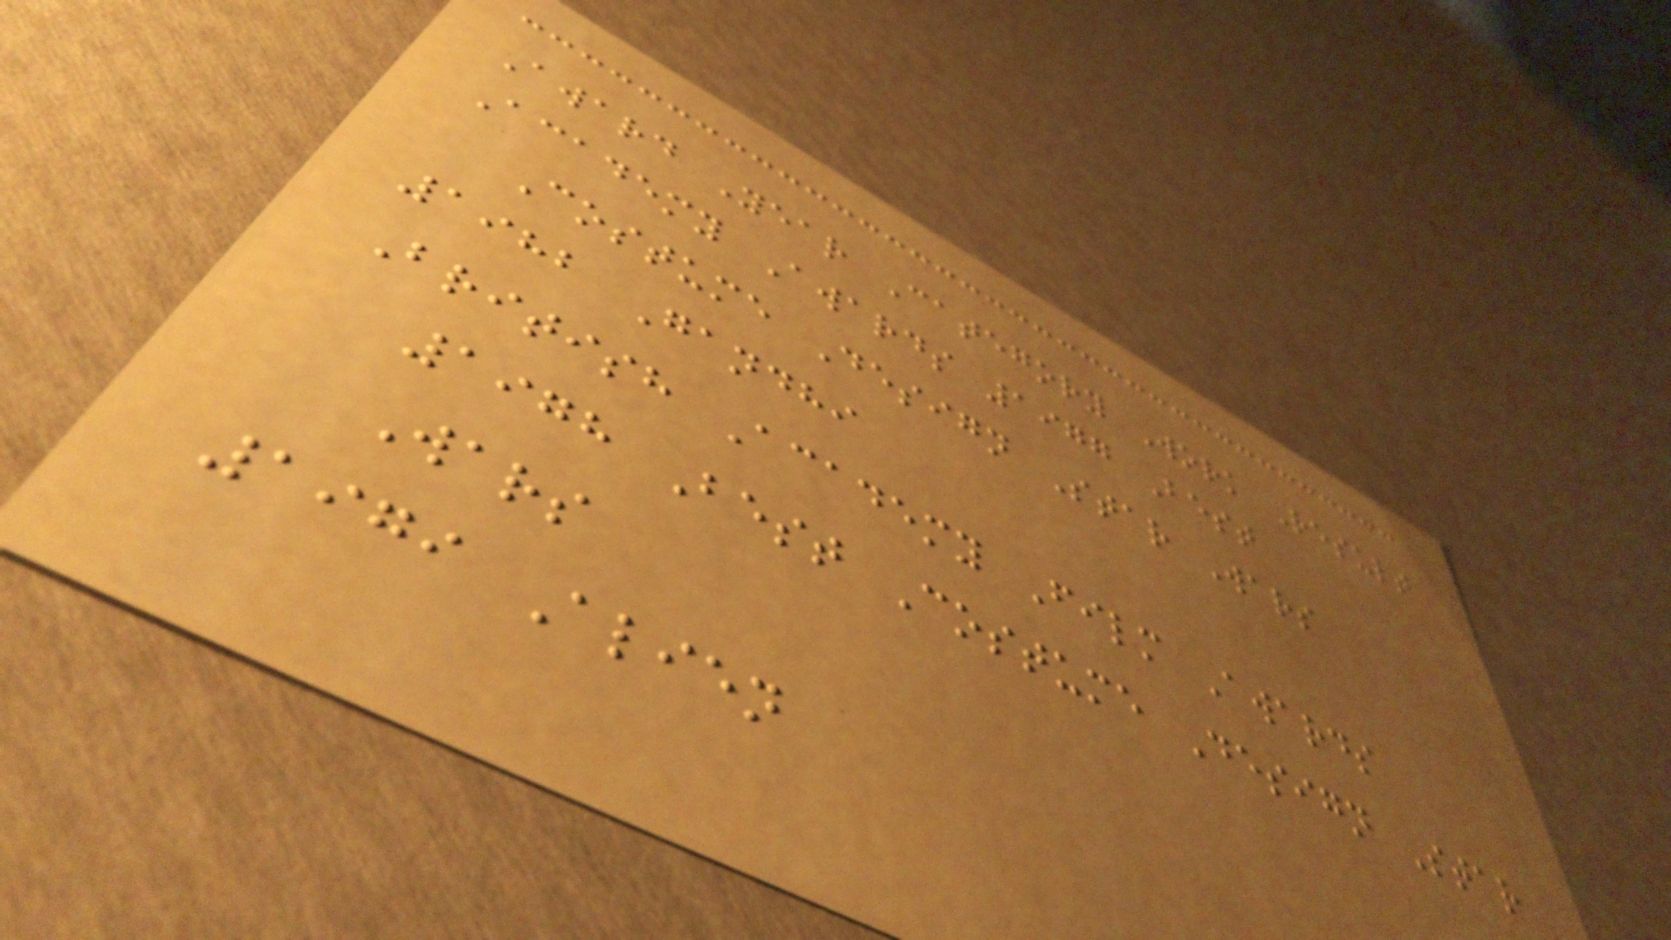Award Year Category Work Result
Academy Awards 1977 Best
Costume Design Star Wars
1982 Gandhi
British Academy Film Awards
1978 Best Costume Design Star
Wars
1979 Alien
